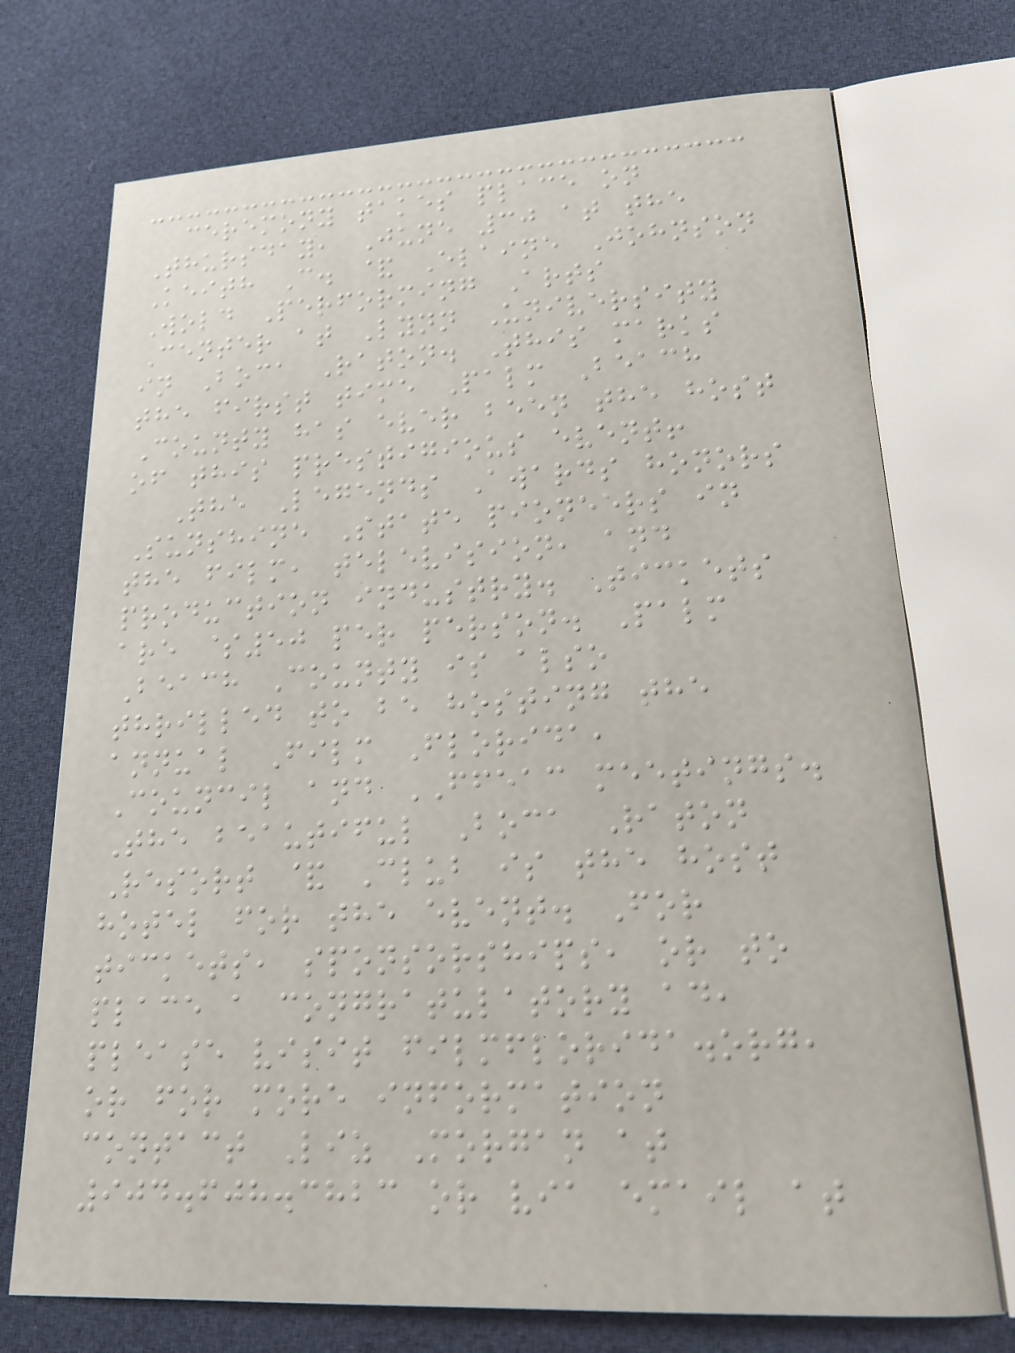ceremony takes place on
Thursday, June 30 at the
Keith C. & Elaine Johnson
Wold Performing Arts
Center at Lynn University
in Boca Raton. This marks
the first time Palm Beach
County has ever been the host
of this prestigious event!
The Legends Awards honors
Sunshine State pioneers in
the film, television, and
production industry. Tickets
are $50 per person. Palm
Beach County is also
thrilled to be hosting the
annual Film Florida,
Council and FFEAC meetings.
The beautiful Boca Raton
Resort & Club is the host
hotel for the event. For
tickets, sponsorships, or to
place a congratulatory ad,
please visit filmflorida.org,
or for more information
contact Liz Morgan at
904.608.3823 or via email at
